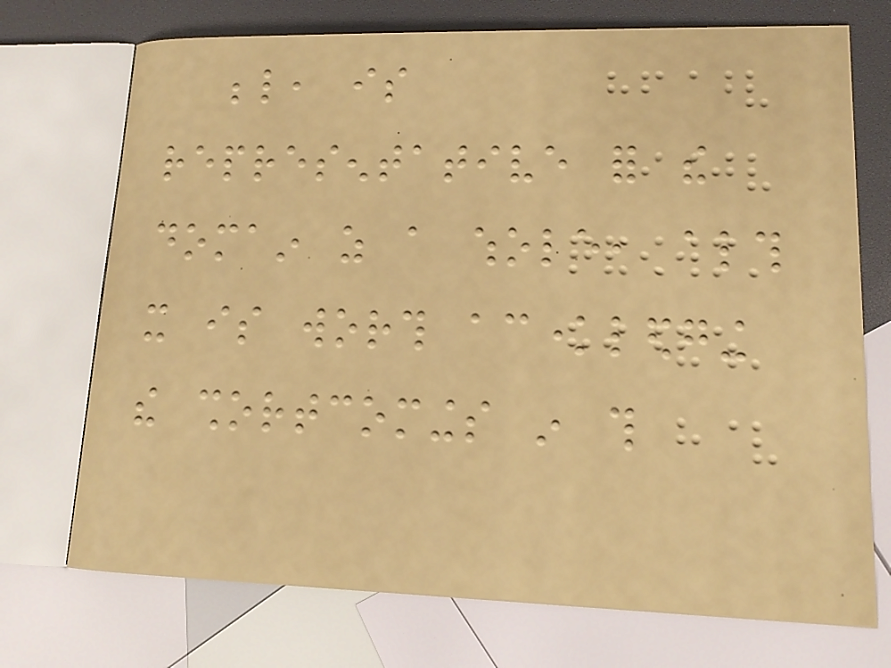below, is
representative for the
domain as a whole, although
it is worth acknowledging
the shortcomings in this
